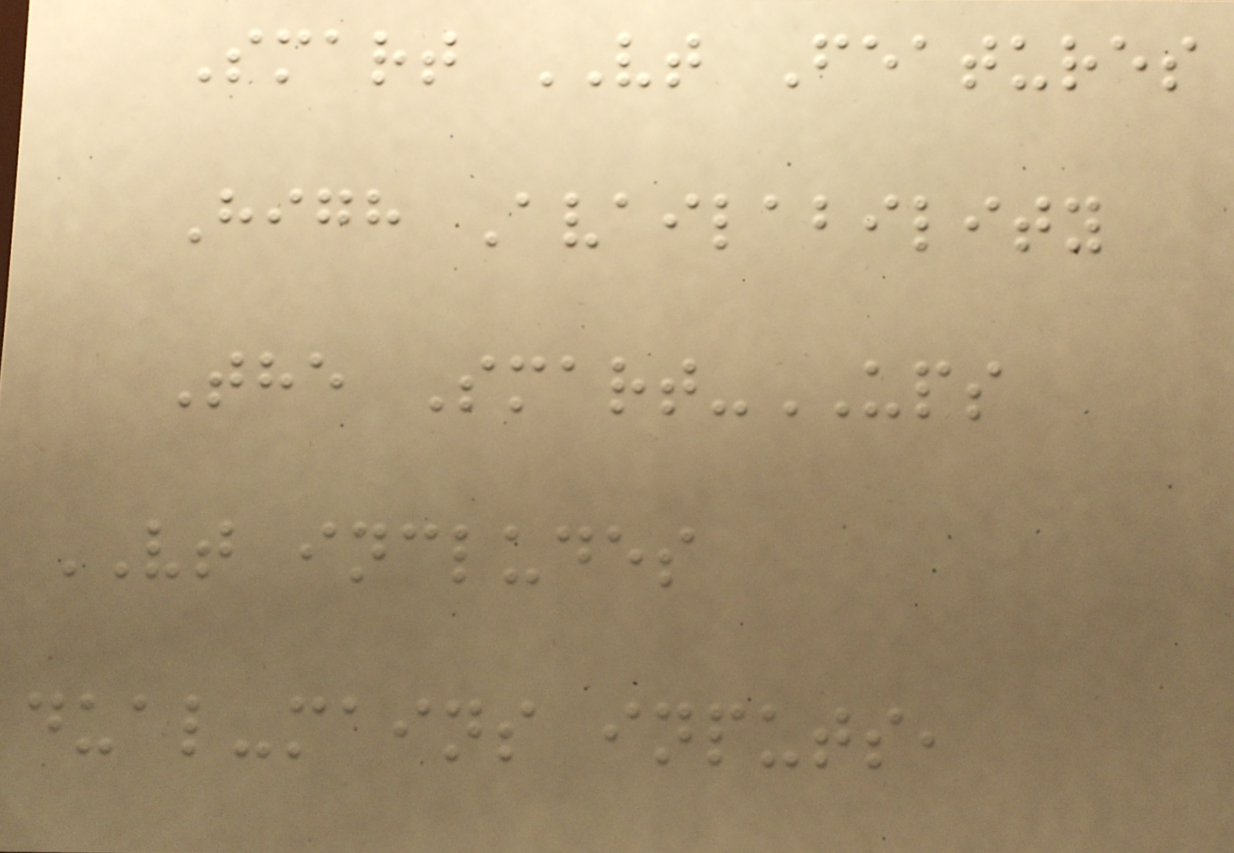Smart VT Features
High Availability
The Smart-UPS
VT includes
dual-mains inputs,
